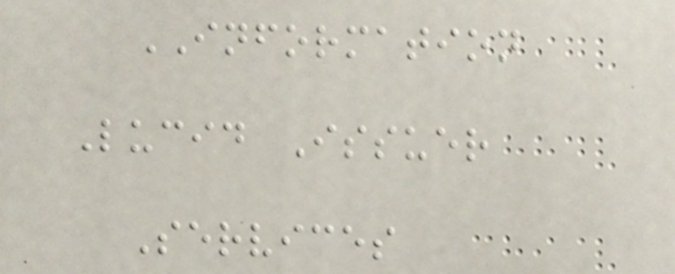INFORMATION
Lucid Issuer
Services
